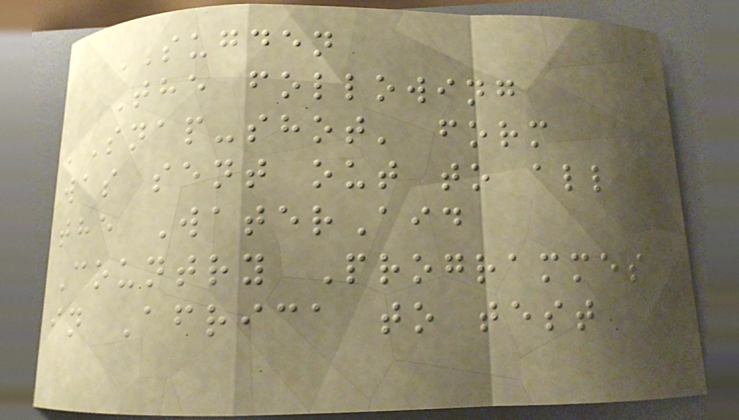SUGDEN
The following
'Snap-shot' form
was sent out to all
the WaterAid
Country Programmes
in Africa to test
